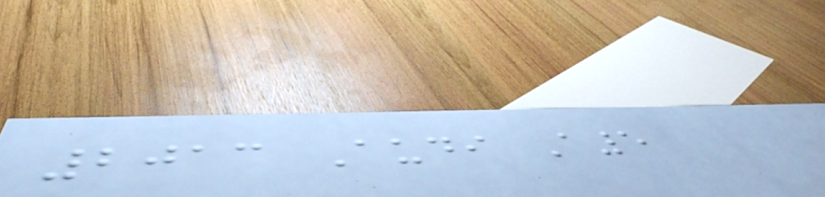2013 Audi A5
